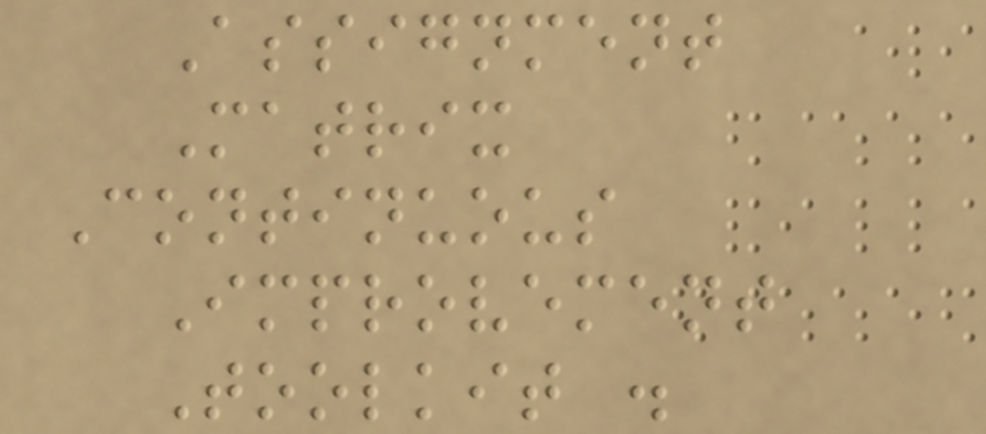Assignment
Matrix
Continuous
Improvement
Toolkit .
